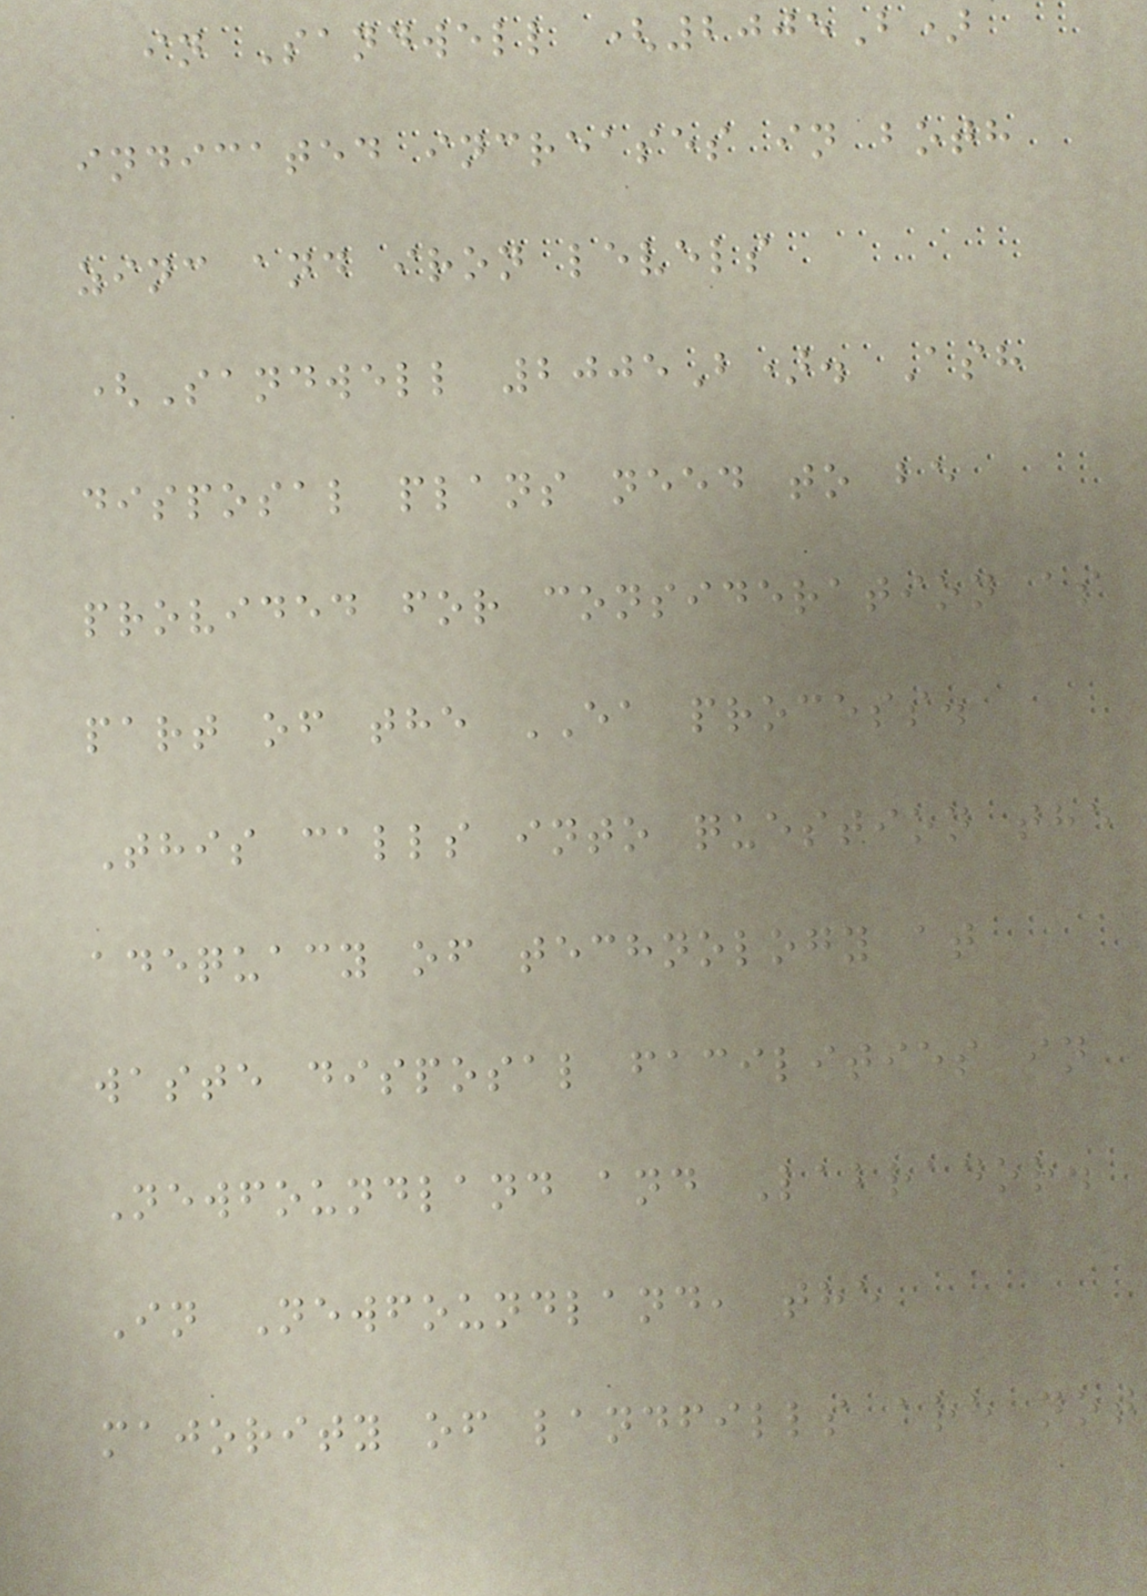in Sandwell (2005B)
indicated increases in both
zinc and iron levels
(Sandwell 2005B). Ash
disposal plans need to be
provided for consideration as
part of the EA process.
This calls into question the
adequacy of technology at
waste disposal facilities in
Newfoundland and Labrador.
In Newfoundland, the
majority of landfills are not
